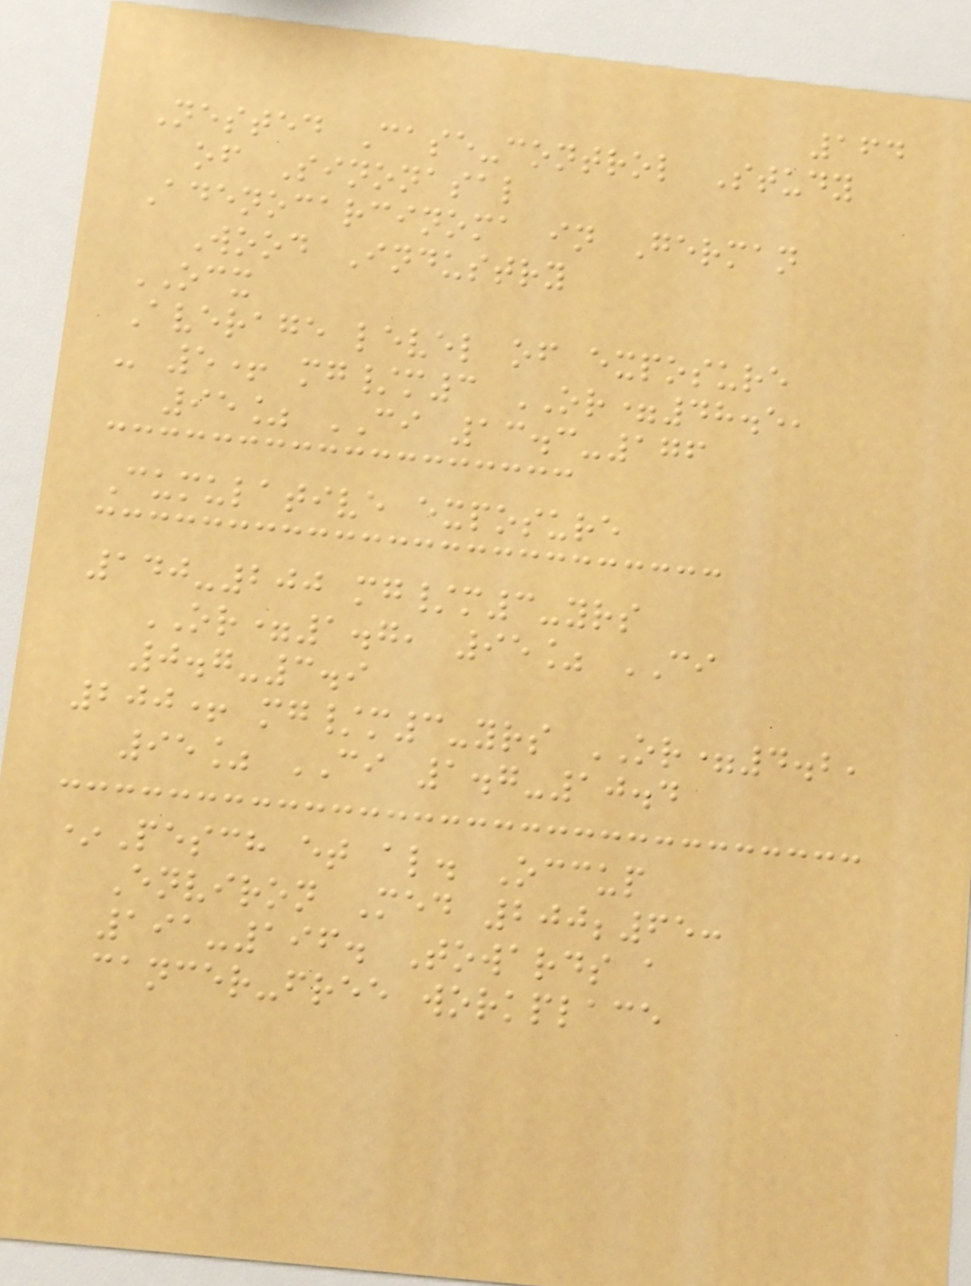164
Nested Case-control Study
of Sinonasal
Adenocarcinoma in German
Wood Industry
OCX
Average level of exposure
- 5+ mg/m3 OR=48.5,
95% CI 13.3-176
Cumulative exposure
140-200 mg/m3-yrs
OR=1.7, 95% CI
0.7-3.9
200+ mg/m3-yrs OR=4.2,
95% CI 1.7-10.4
*Pesch et al. Occup
Environ Med 200;65:
191-196. Towards a
cancer-free workplace
